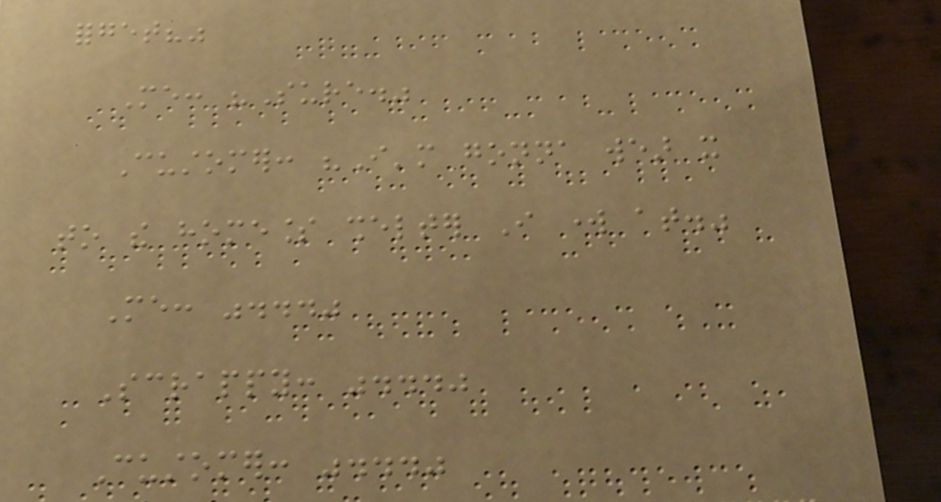forget?"
Me: "Sure."
Customer: "I'm gonna wear it
to the homeless shelter I work at."
Me: "..."
Scrappy: "..."
Customer: "..."
